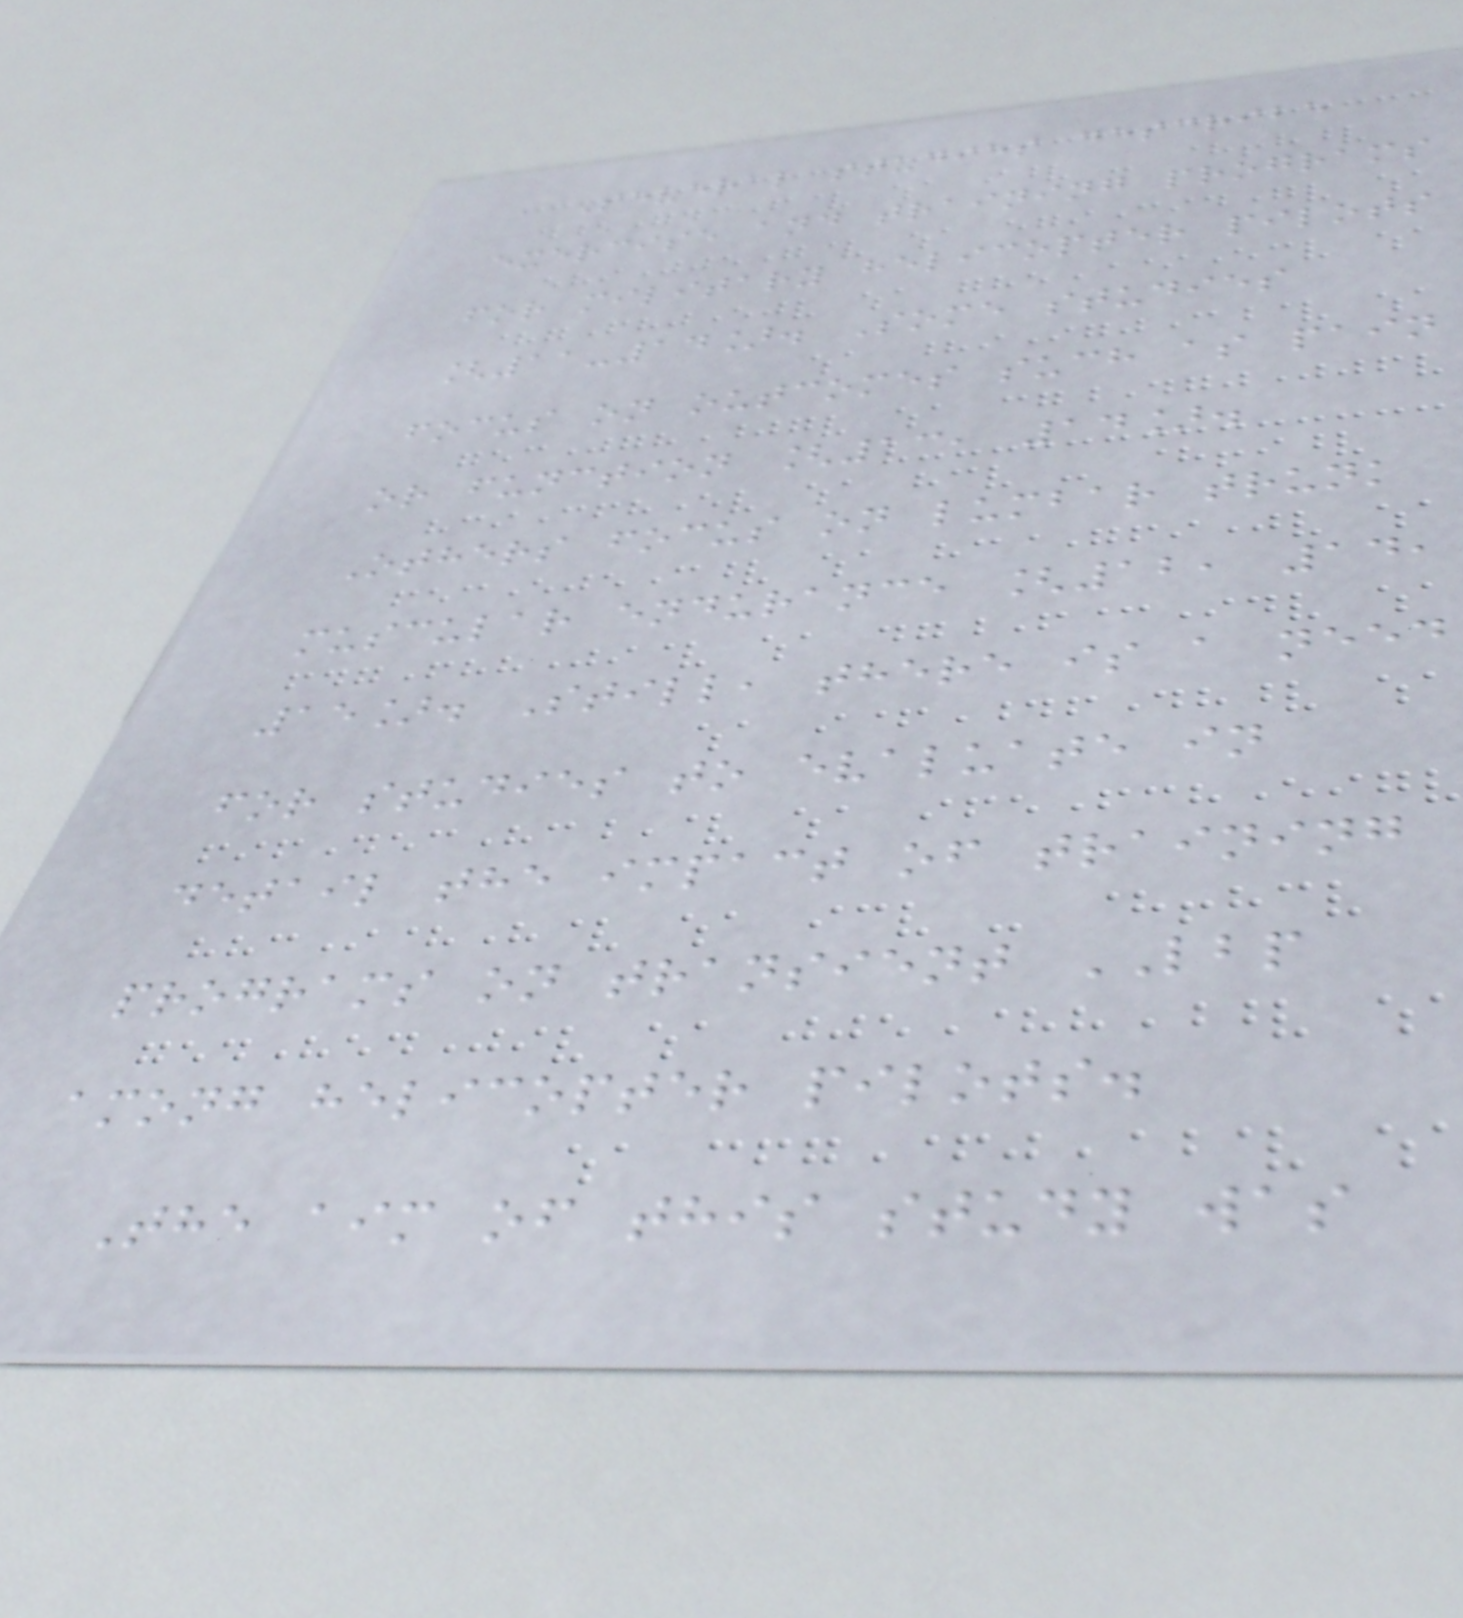Several studies describe
exercise and training programs
for military helicopter pilots
[11-14]. Some studies
focus on outcomes such as pain
or function [13, 14].
Others focus on lumbar trunk
muscular endurance [12, 14,
15]. Still, there is a need
for studies to evaluate in
detail the impact of training
programs on transient LBP
among helicopter pilots.
The aim of this study was
